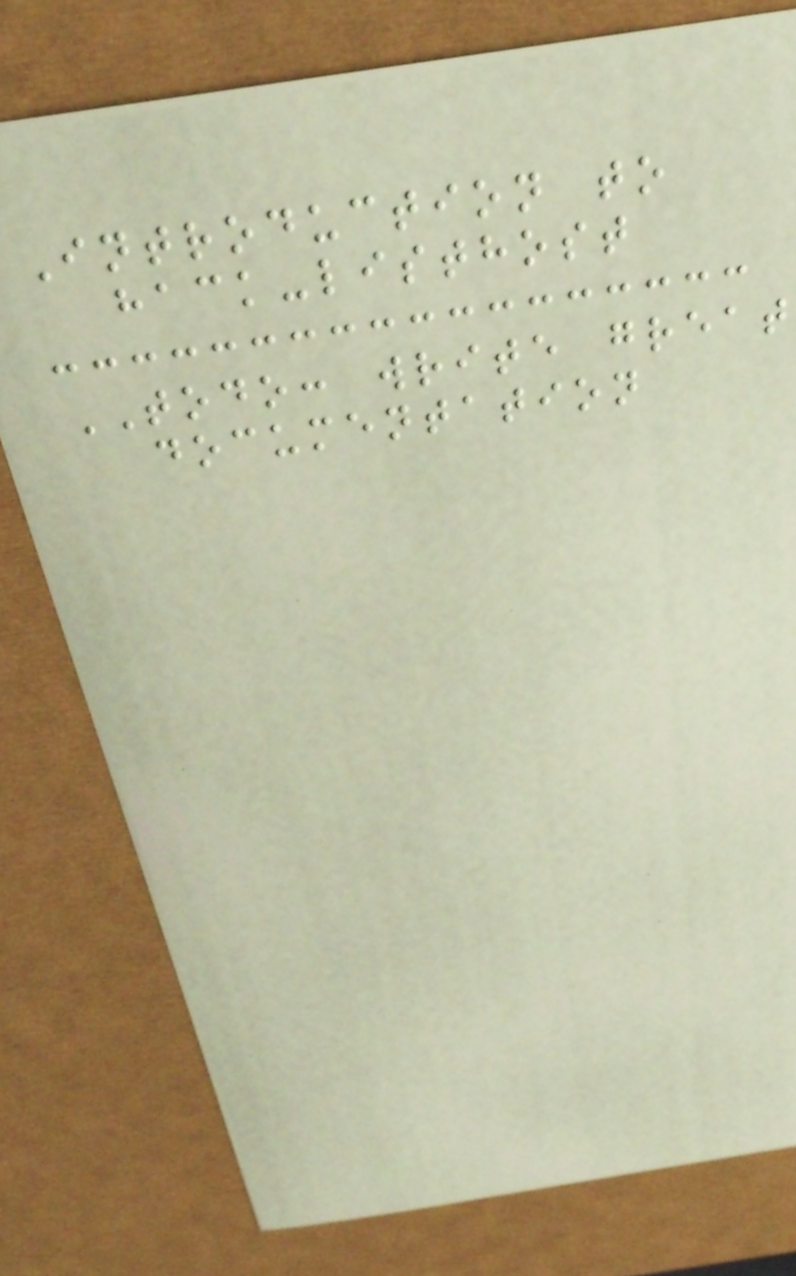Introduction to
hack-listhost
TODO: write great
documentation
